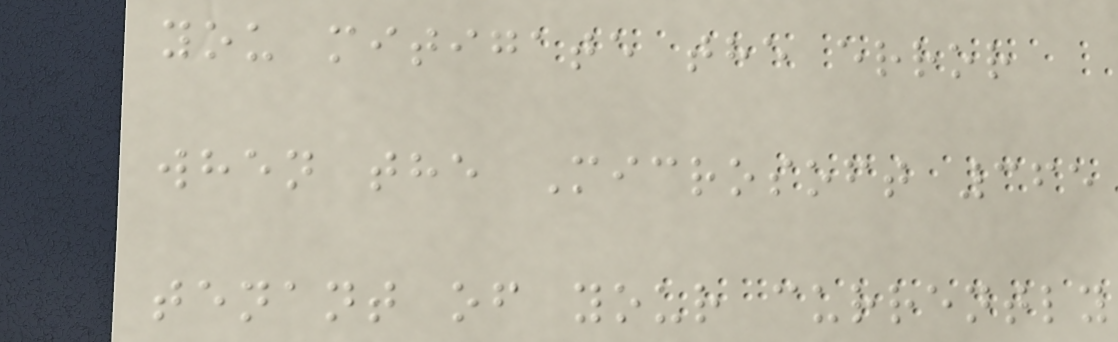you mitigate the error
when the Microsoft 365
tenant of your currently
